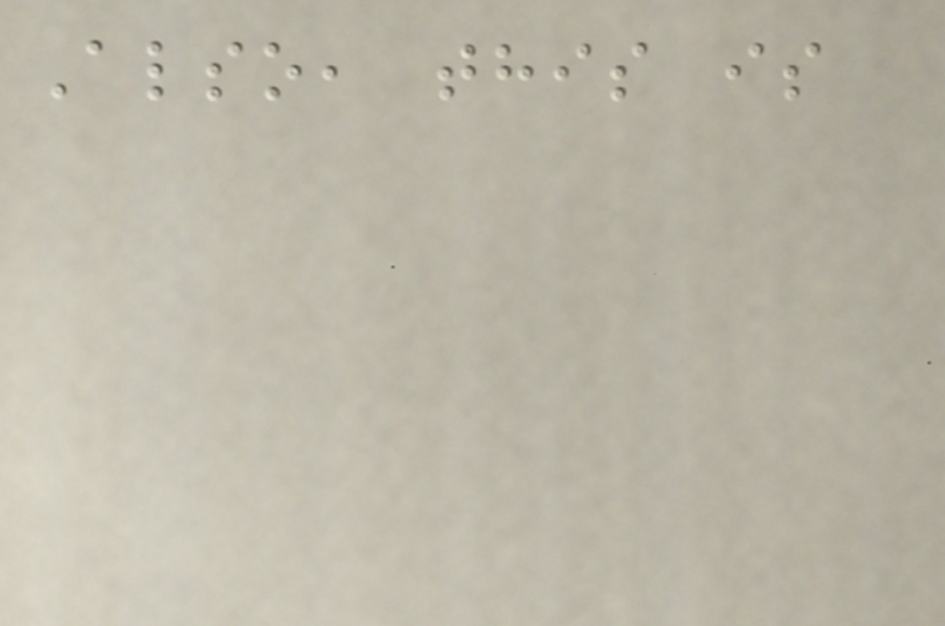Also, this is
